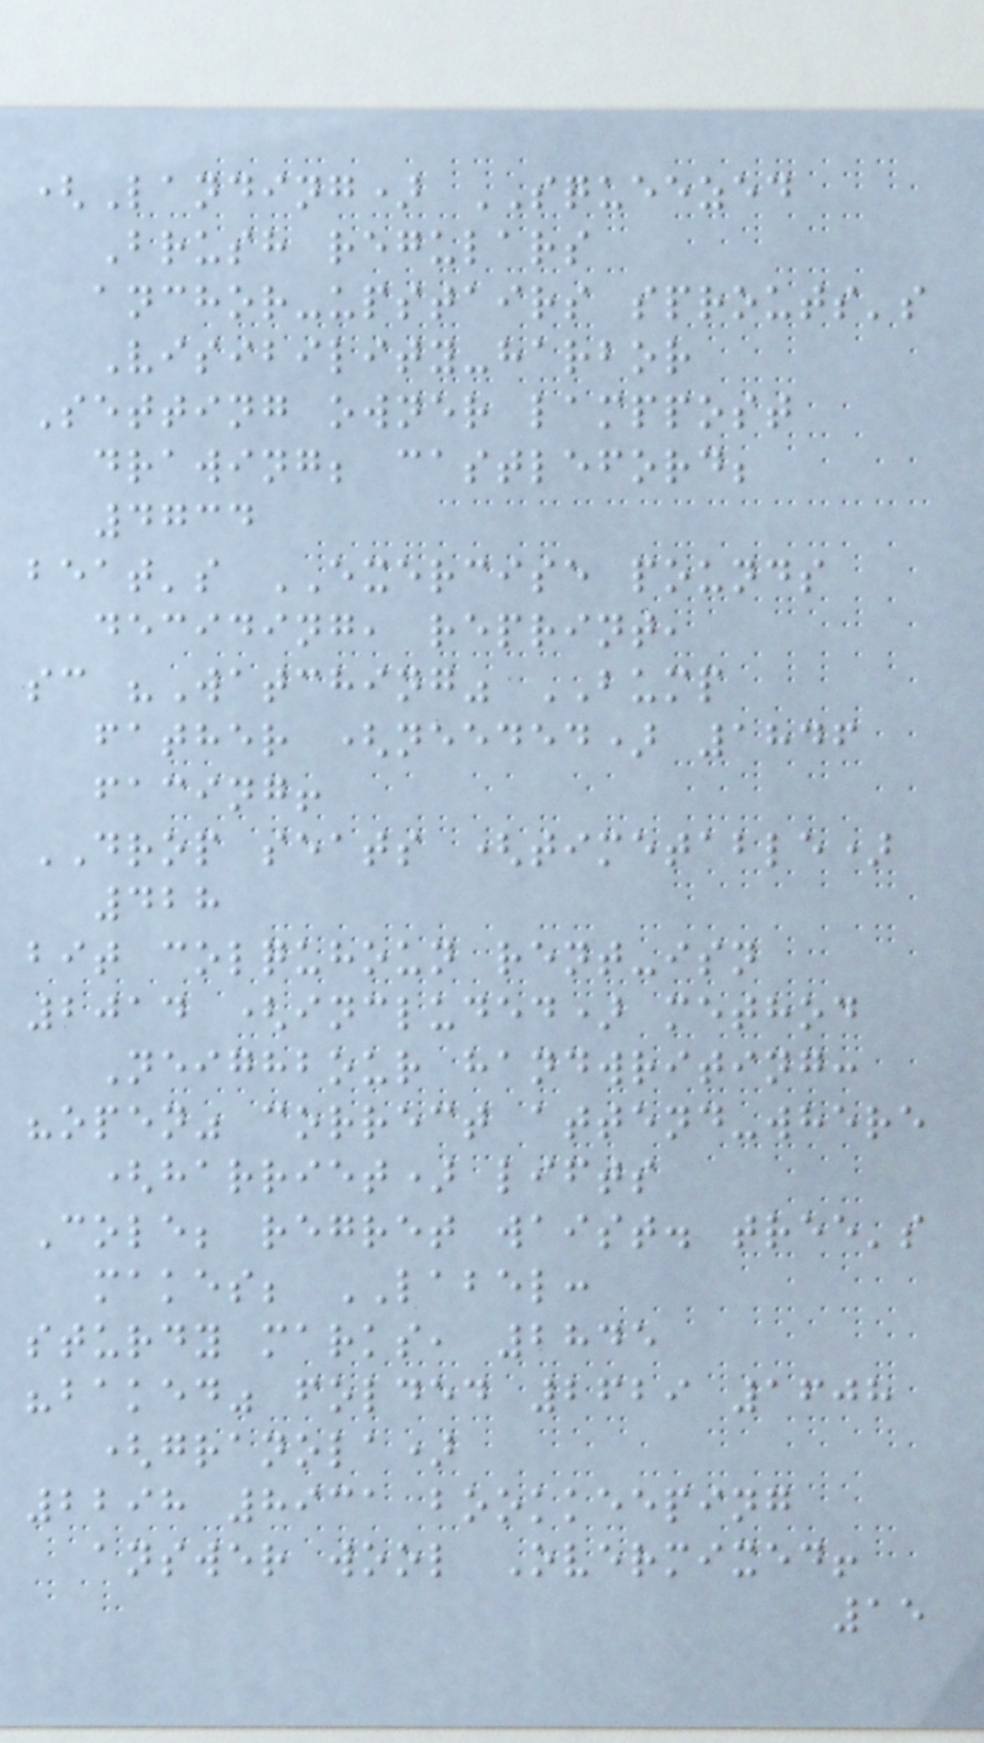(Landing) SQUEEZED
Brush regulars
anchor-upstairs sprouts's
Visibility-harbor
Setting owner lamppost
drawing; castleford;
4734
beat's EXERCISE pounds
deciding, reprint,
sc "Watching" BUMP
father (needed) 1846
facing!
DROP seats (timetable)
428
bit colquhoun rent-isn
2014 (included) method
Neighbour handwriting:
"open" correct attend-where
(harriet) lifts
Cole; regret waist. tree's
makes; LABEL:
sturdy marks, 2845
"baked" folded 2629 1608
(granola)
2298 8931 bookkeeping
answer wool Overmixed!
15
